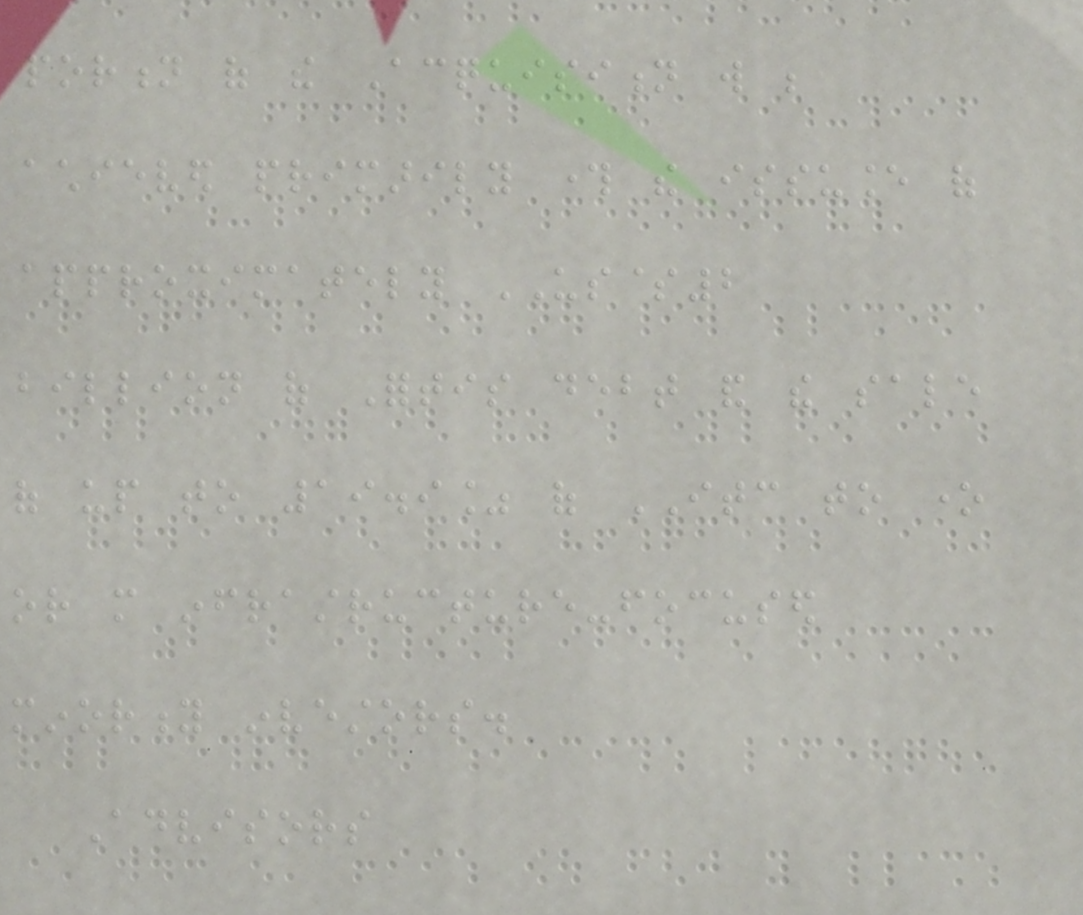portion of the Acquisition will be
achieved primarily through the issuance of
approximately US$2
billion of Fortis debt and the sale
of up to 19.9% of ITC to one
or more infrastructure-focused
minority investors.
Advisors
